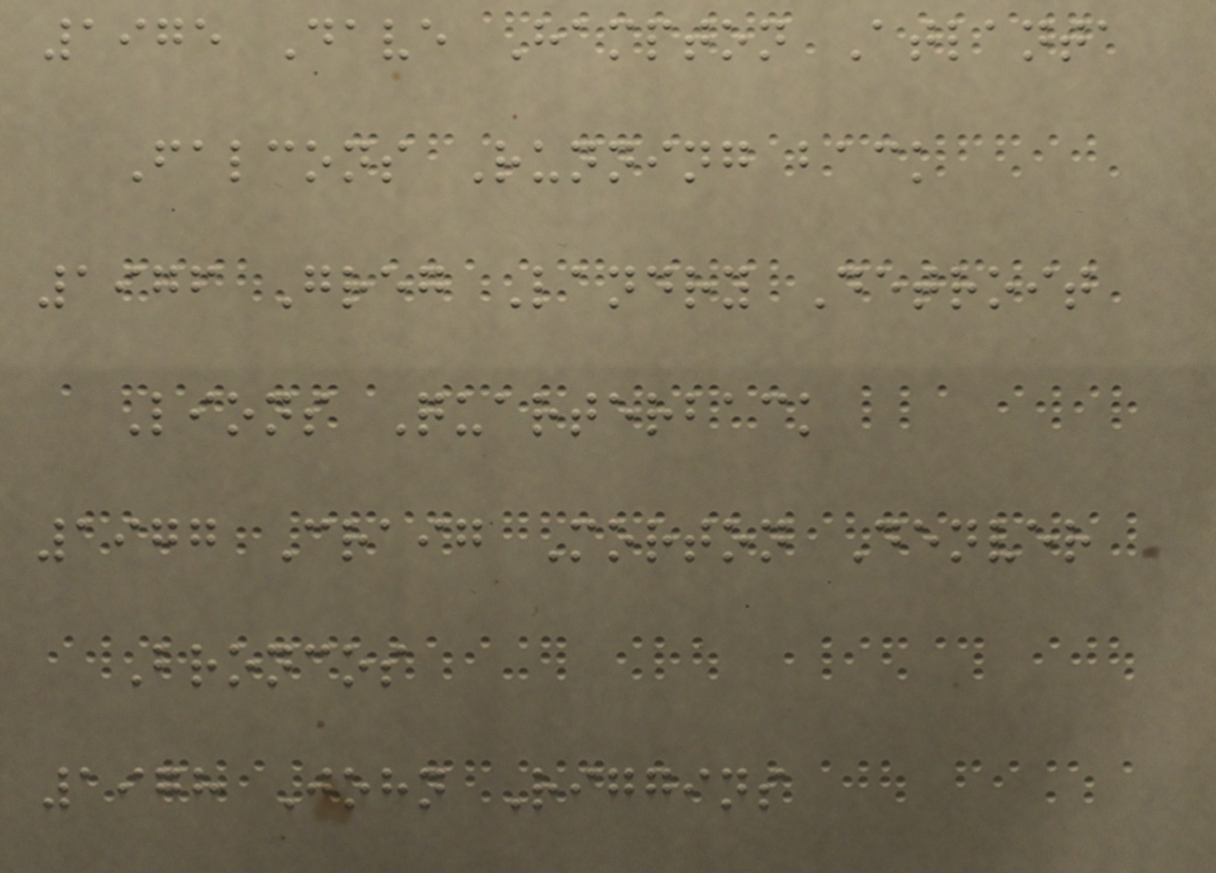1975 Dave Hampton Atlanta
Falcons Running back
1976 Greg Landry Detroit
Lions Quarterback
1977 Craig Morton Denver
Broncos
1978 John Riggins
